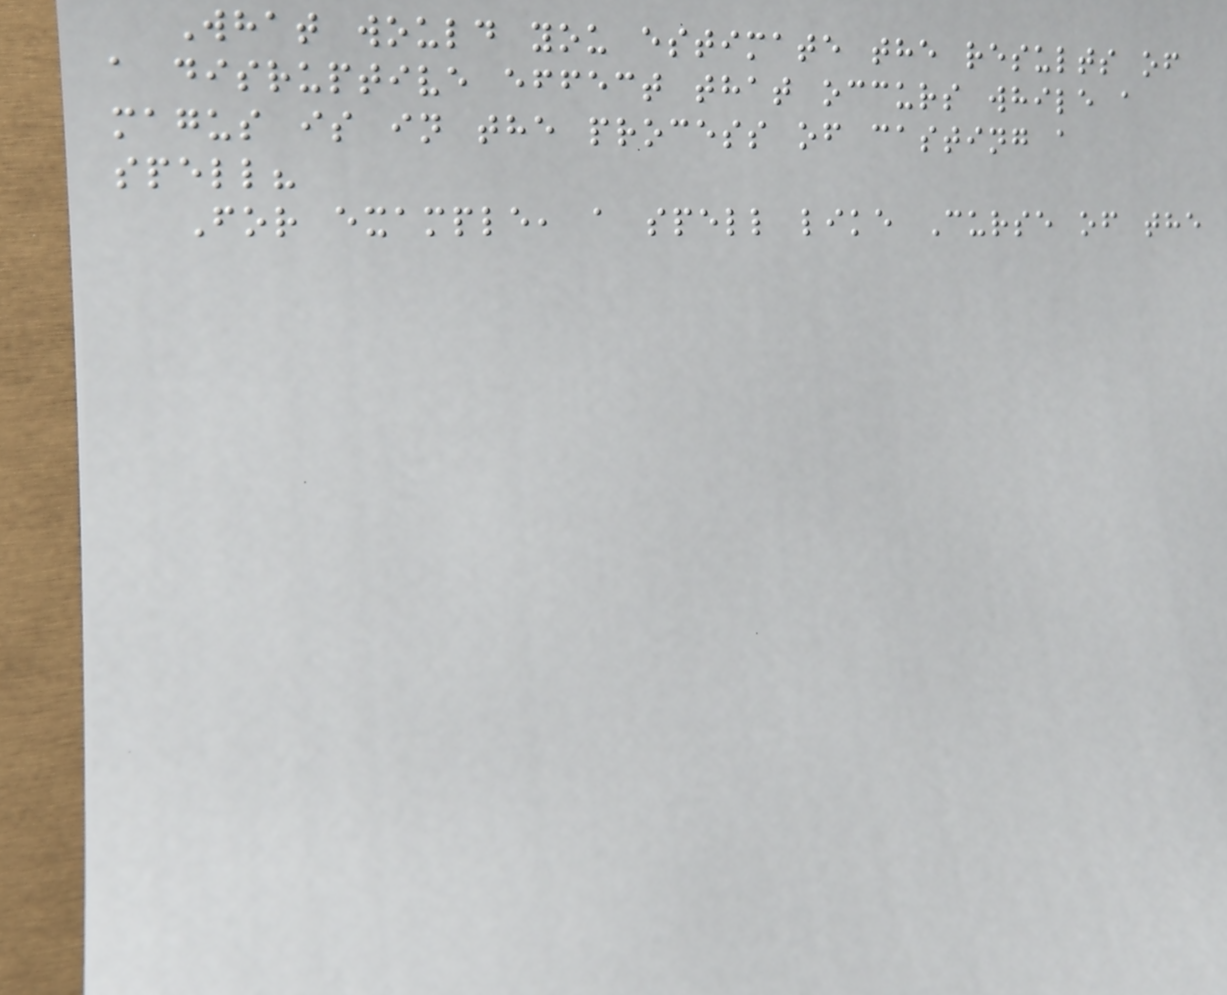What would you estimate the results of
a disruptive effect that occurs while a
magus is in the process of casting a
spell?
For example, a spell like Curse of the
